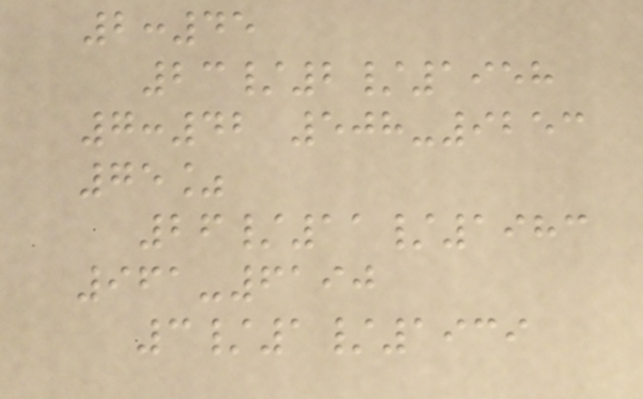2:45
23/2/1958
7:42 508-9253
75%
26/11/1983
961-6190
3/1/1939
